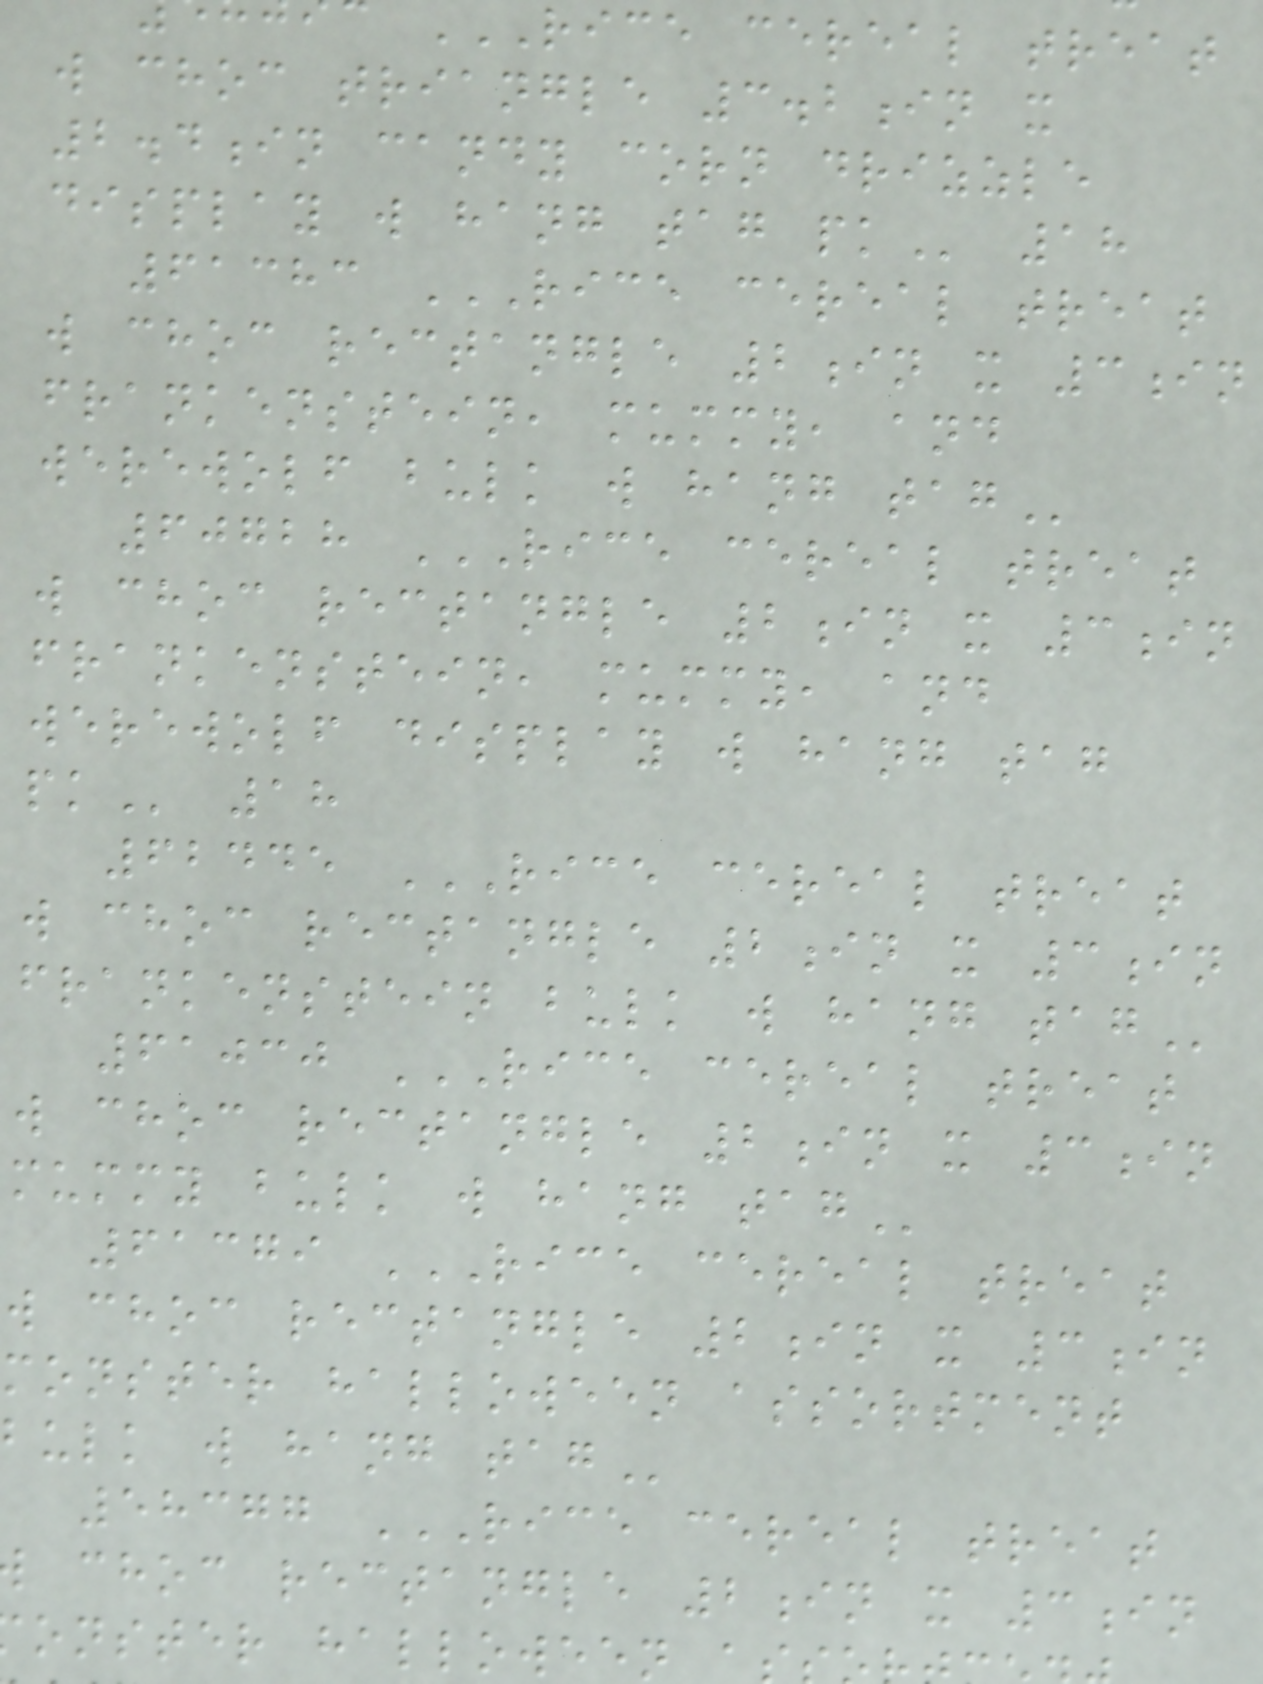w choc triangle 3.2in x
2.4in candy corn drizzle
display w hang tag
61383 RICE CEREAL TREAT
w choc rectangle 2in x 3in
frankenstein, mummy, and
werewolf bulk w hang
60728 RICE CEREAL TREAT
w choc rectangle 2in x 3in
frankenstein, mummy, and
werewolf display w hang tag
62445 RICE CEREAL TREAT
w choc rectangle 2in x 3in
frankenstein bulk w hang
61030 RICE CEREAL TREAT
w choc rectangle 2in x 3in
mummy bulk w hang
61379 RICE CEREAL TREAT
w choc rectangle 2in x 3in
monster halloween assortment
bulk w hang
58377 RICE CEREAL TREAT
choc rectangle 2in x 3in
onster halloween
